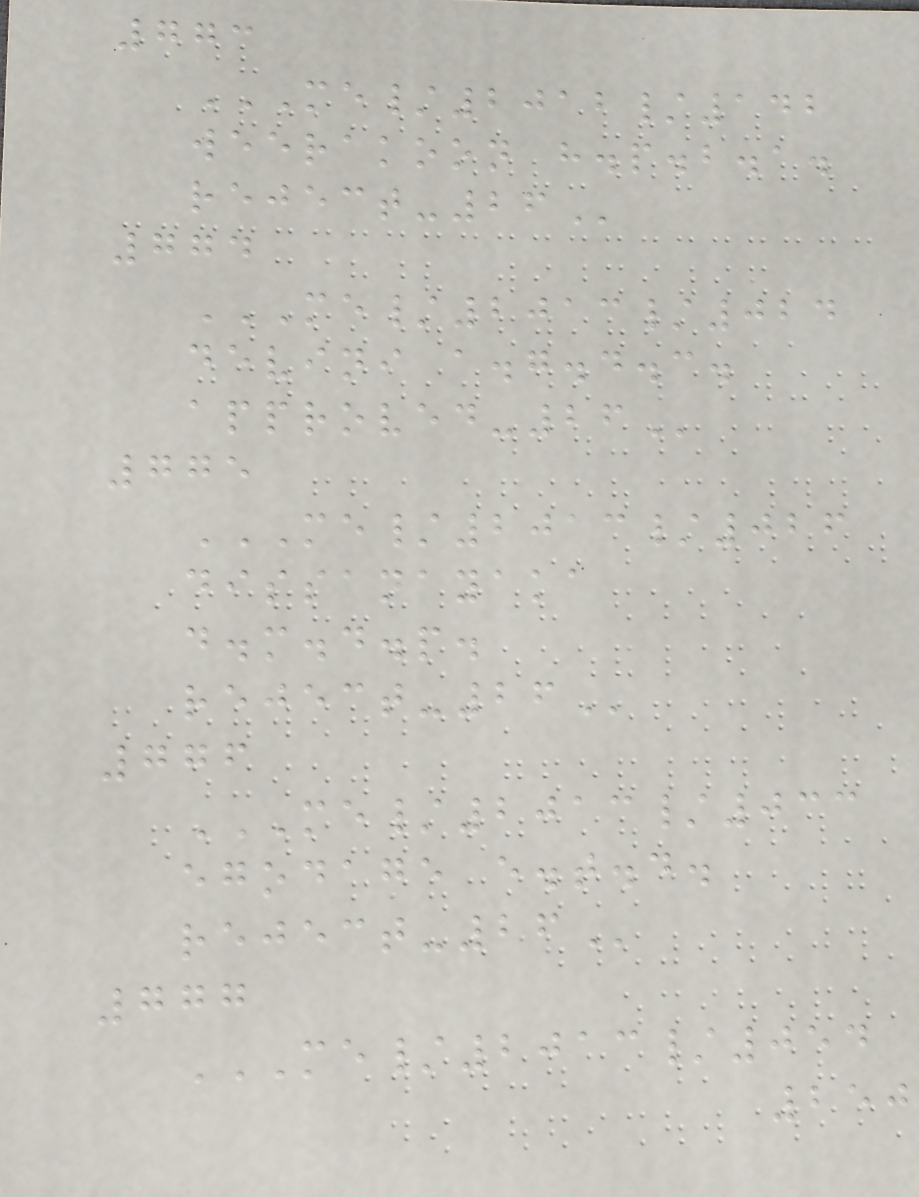773
ME/2012/142
WEERAKOON H.P.B.A.
REJECT-26
774
ME/2013/024
DEVINI A.G.D.C.
APPROVED-26
775
ME/2013/026
DISSANAYAKA
D.M.D.P.
REJECT-26
776
ME/2013/033
EGODAGE E.T.D.
REJECT-26
777
ME/2013/054
250
